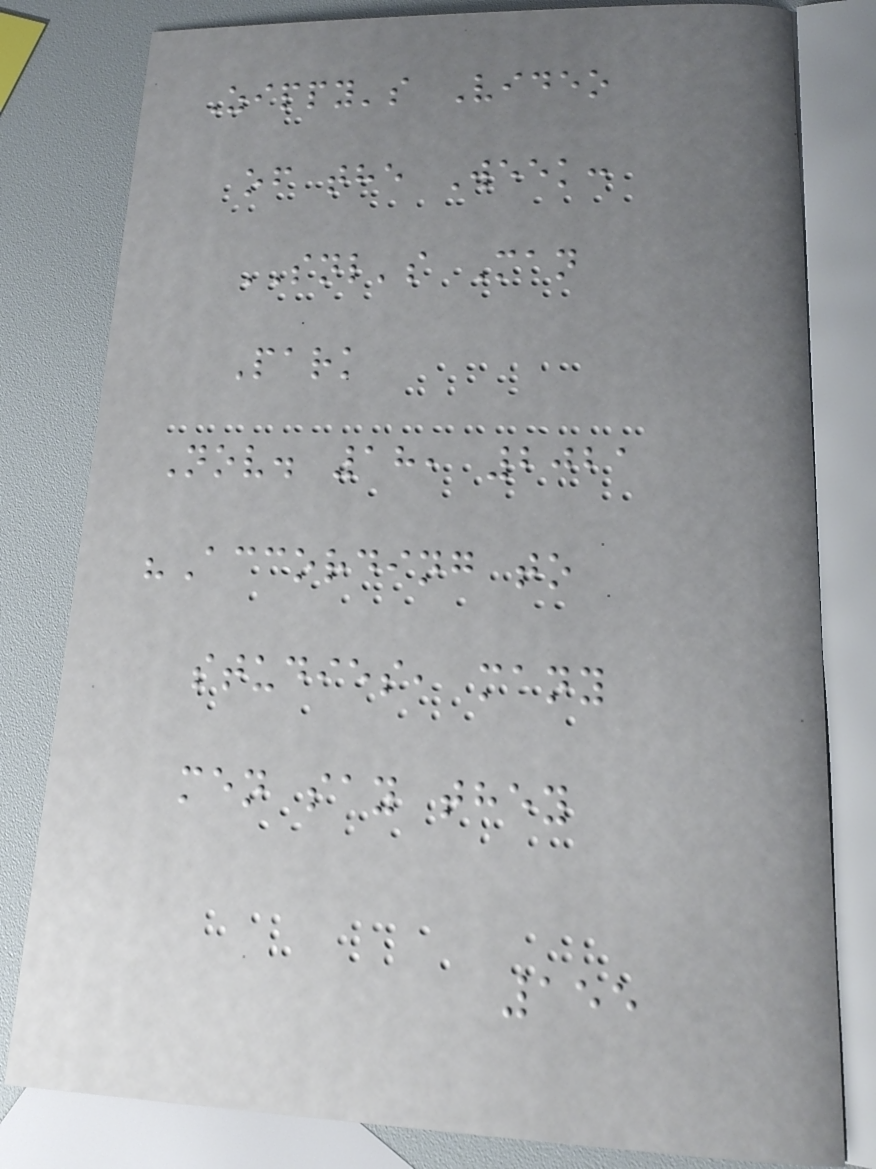Zippy's Video
of the Week:
SNL's Man
Park
Nov. 18, 2021
"According to
studies, many
men say they
155
